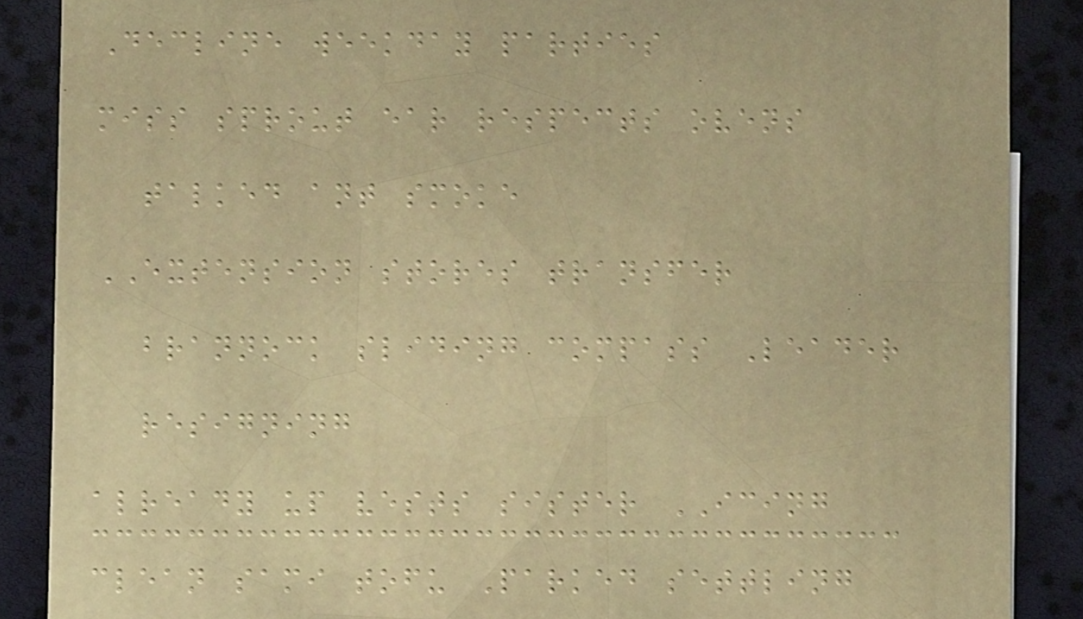Decline weekday parties
miss sprout ear respects ovens
talked ant smoke
EXTENSION stores transfer
brannock sliding compass Leader
resigning
already up vests sister ICING
clean sami tofu Parked settling
